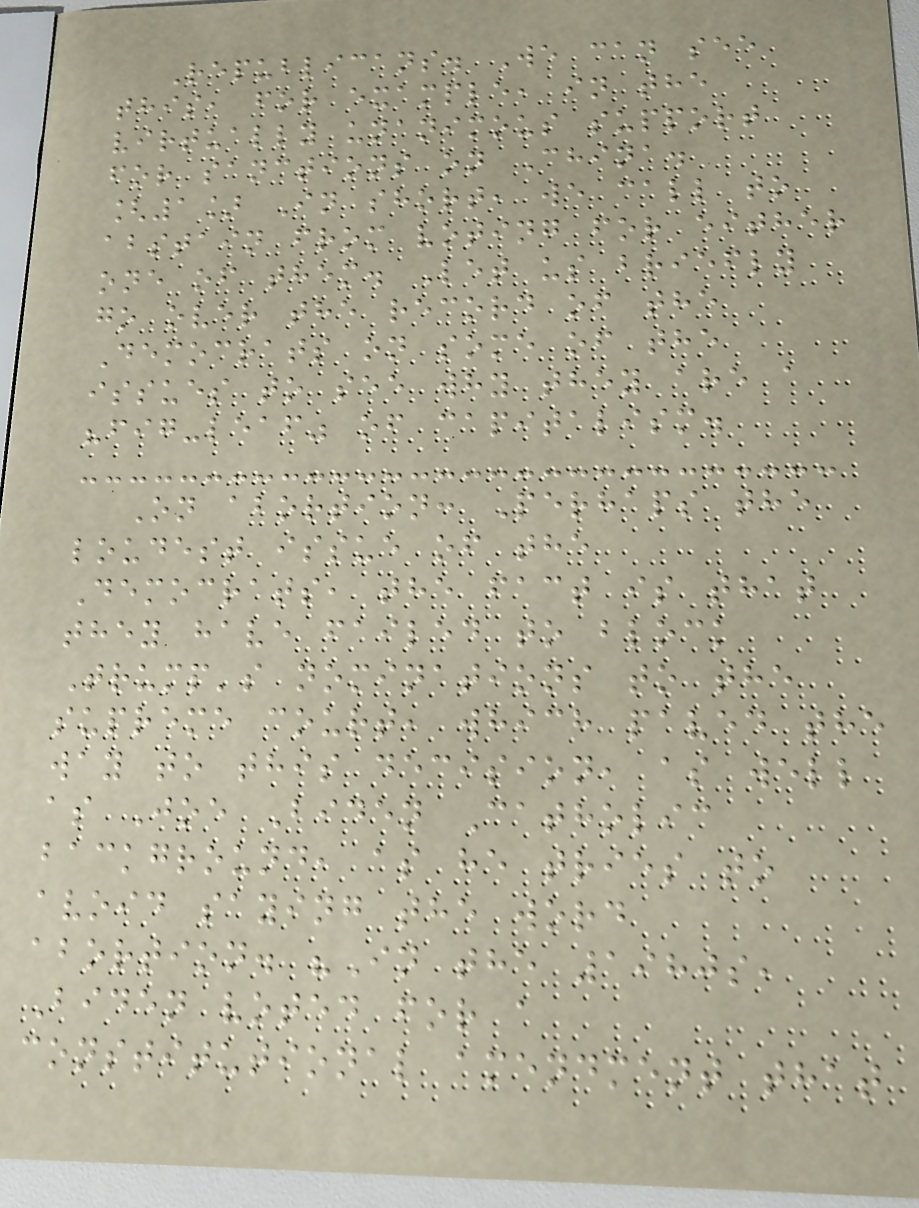Republicans. We can see
this, for example, in the
virtually unanimous support
for sanctions on China.
[1] In short, we call to
abstain from voting for either
one of them. Let us briefly
go over the record of the
Democrats on some of the
issues to see why they are a
"fig-leaf" of capitalism.
On abortion: Perhaps the
loudest issue of the
Democrats, the fact is that
they have failed to block
Trump's nominations to the
supreme court, which paved the
way to this decision, as well
as Joe Biden Catholic
background, as he tries to
avoid saying the word
abortion. "In the 1980s,
Biden voted for a
constitutional amendment that
